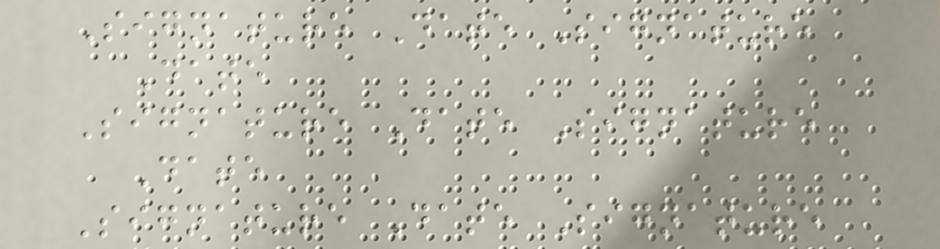Signature Date Signature
Date
Signature Date Signature
Date
Signature Date Signature
